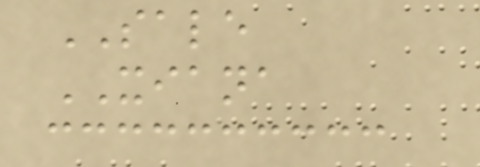SALE
XIANA
